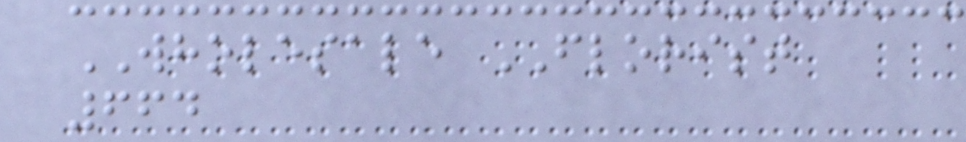WHOLESALE FLORIST
664
